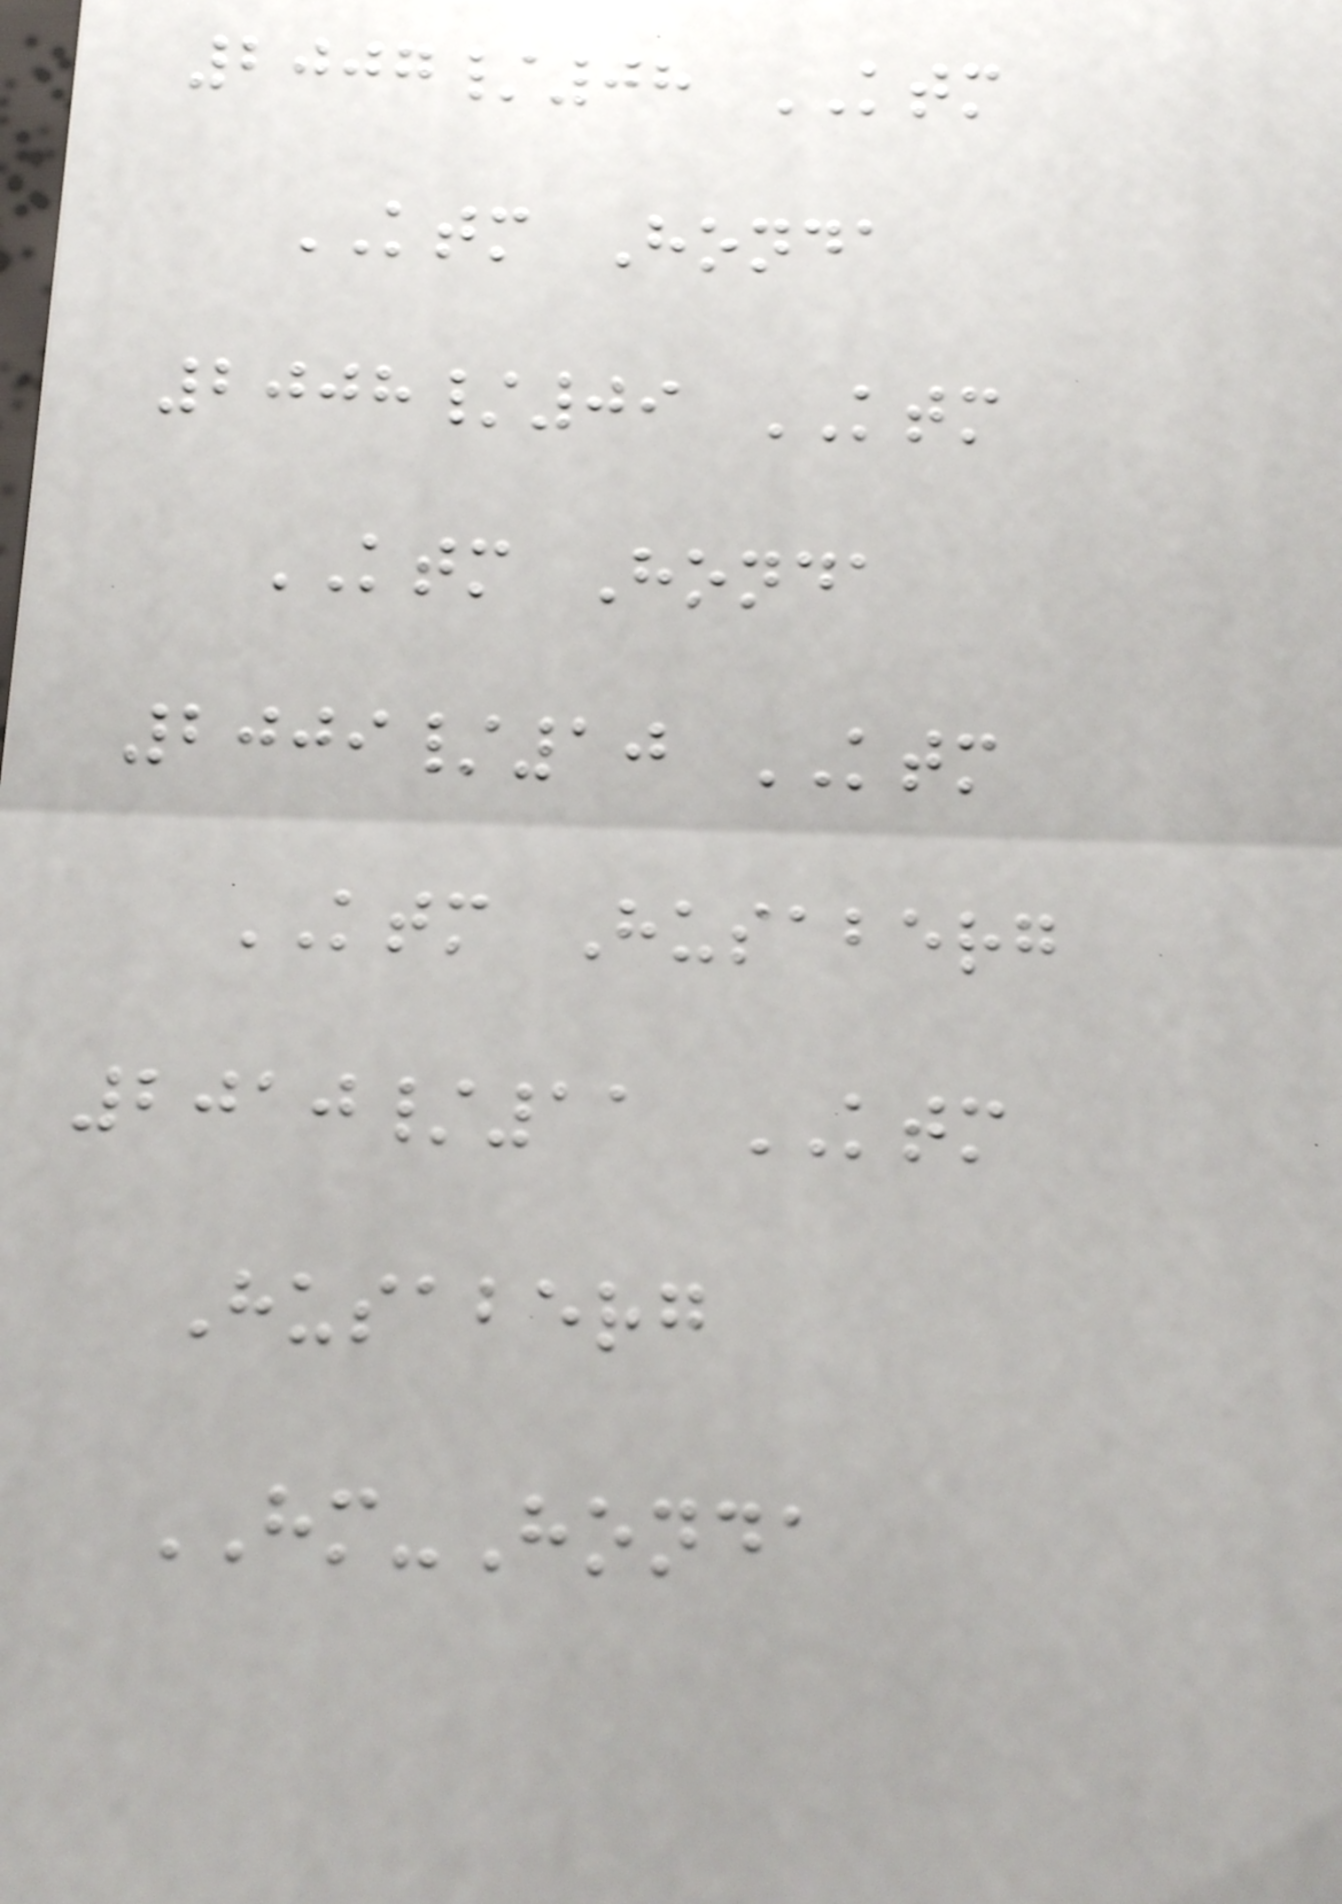2007/08 KTM
KTM Honda
2008/09 KTM
KTM Honda
2009/10 KTM
KTM Husaberg
2010/11 KTM
Husaberg
HM-Honda
